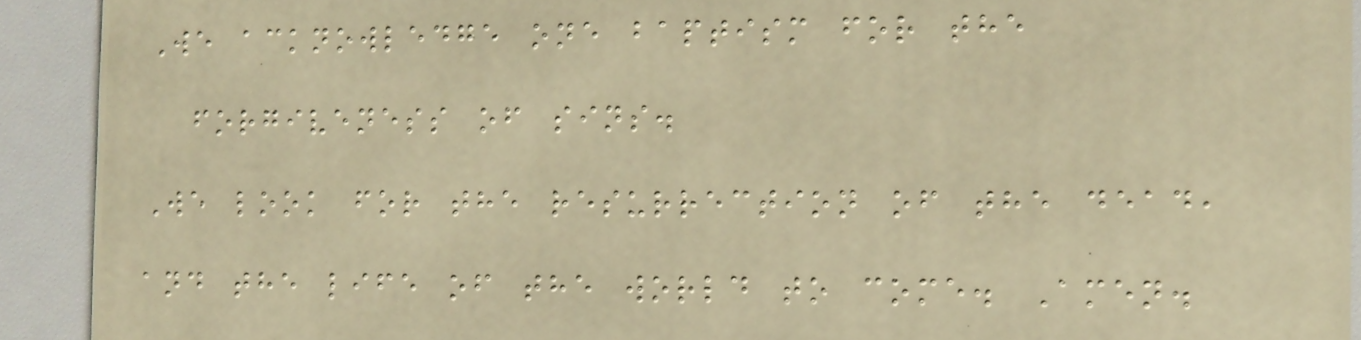We acknowledge one baptism for the
forgiveness of sins.
We look for the resurrection of the dead,
and the life of the world to come. Amen.
